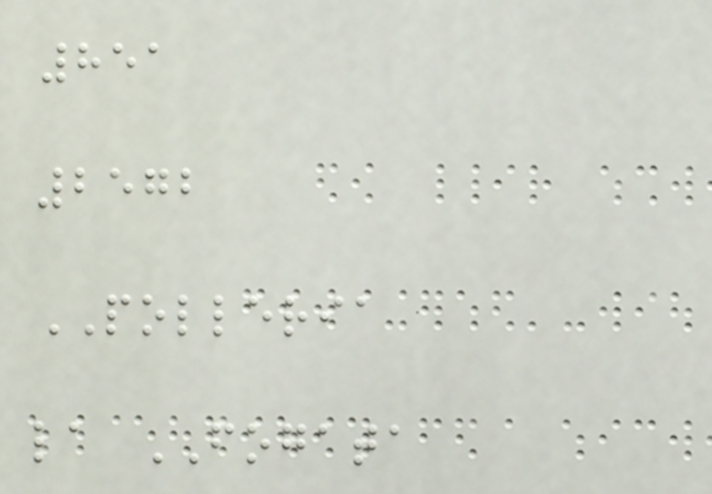851
2572
POLLERIA
la FOGATA
